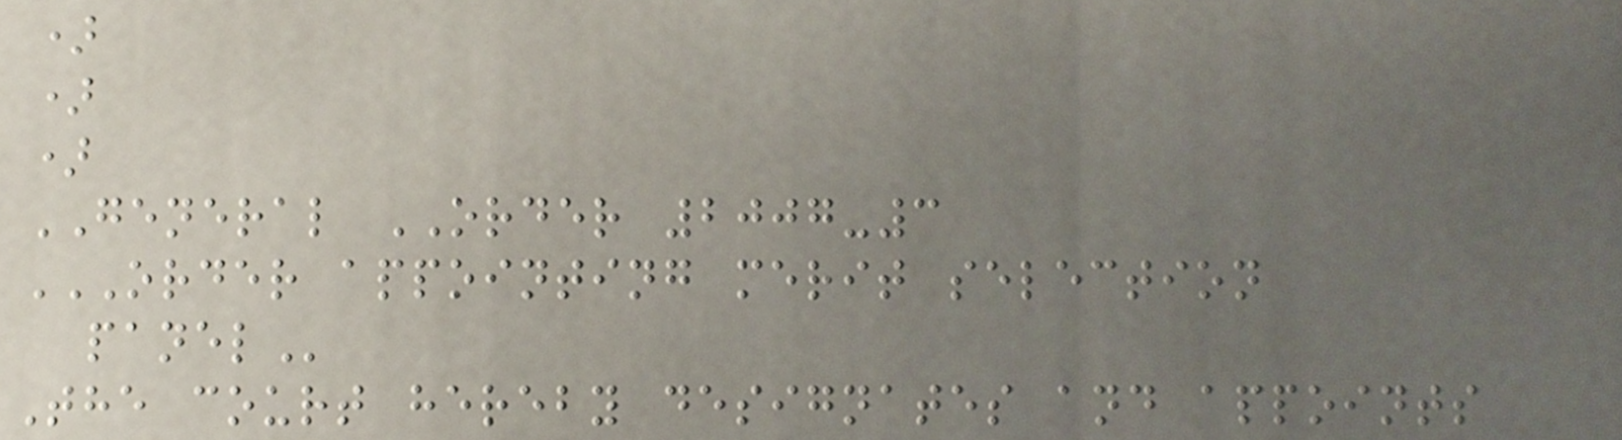)
)
)
GENERAL ORDER 2007-3
ORDER APPOINTING MERIT SELECTION
PANEL
The court hereby designates and appoints
